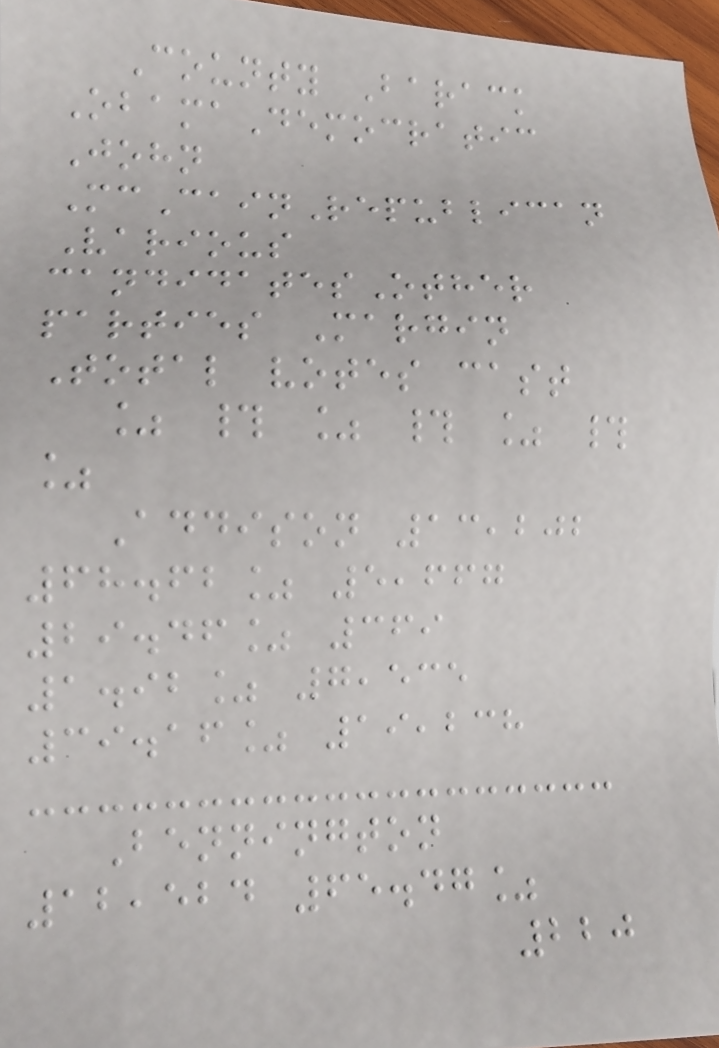County Barack
ObamaDemocratic
John
McCainRepublican
Various
candidatesOther
parties Margin
Total votes cast
% # % # % #
%
Addison 13,202
68.62% 5,667
29.46% 369
1.92% 7,535
39.16% 19,238
Bennington
12,524 65.47%
220
